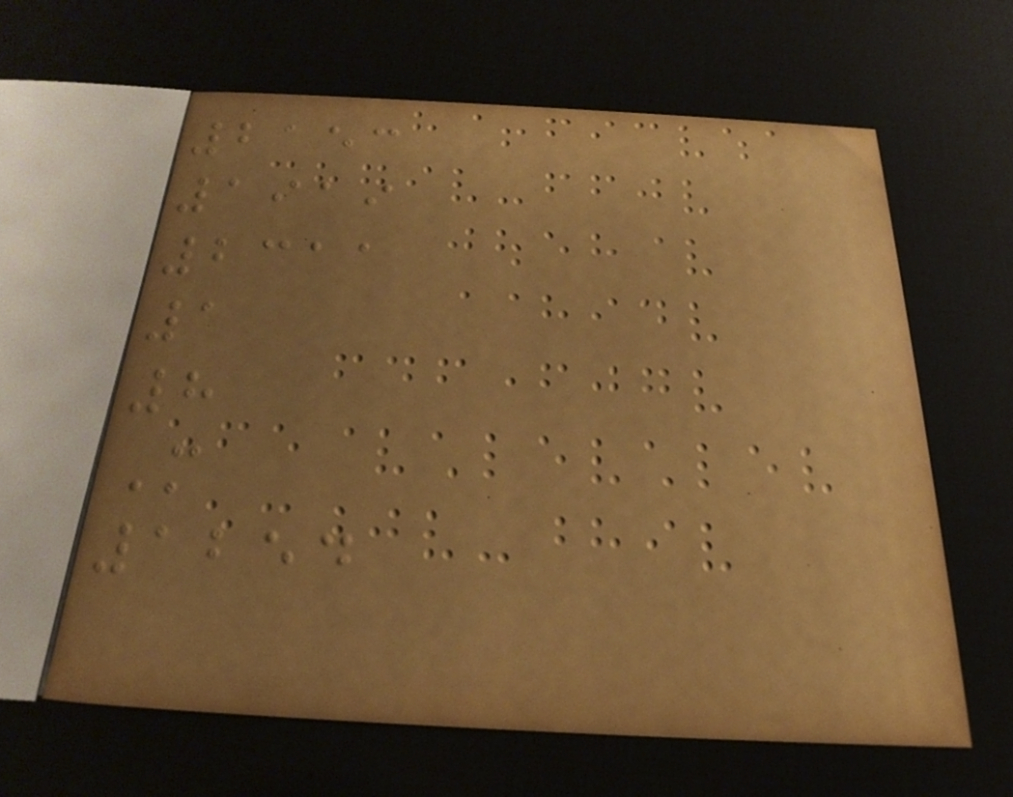2153
1919
2311
1
8
M
1254
